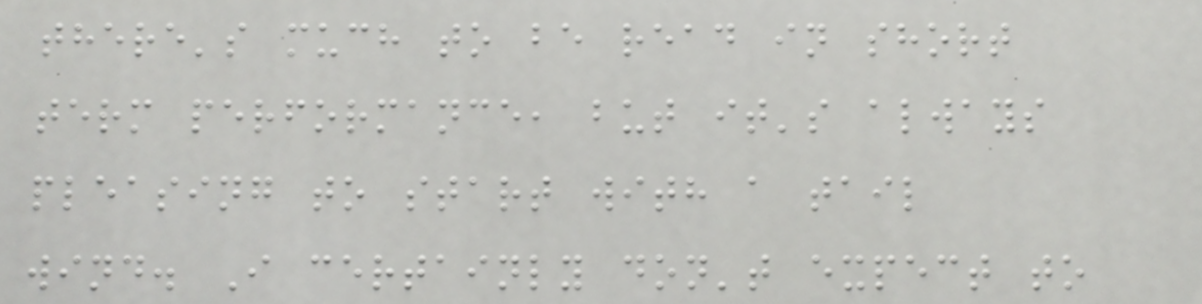there's much to be read in short
term performance, but it's always
pleasing to start with a tail
wind. I certainly don't expect to
